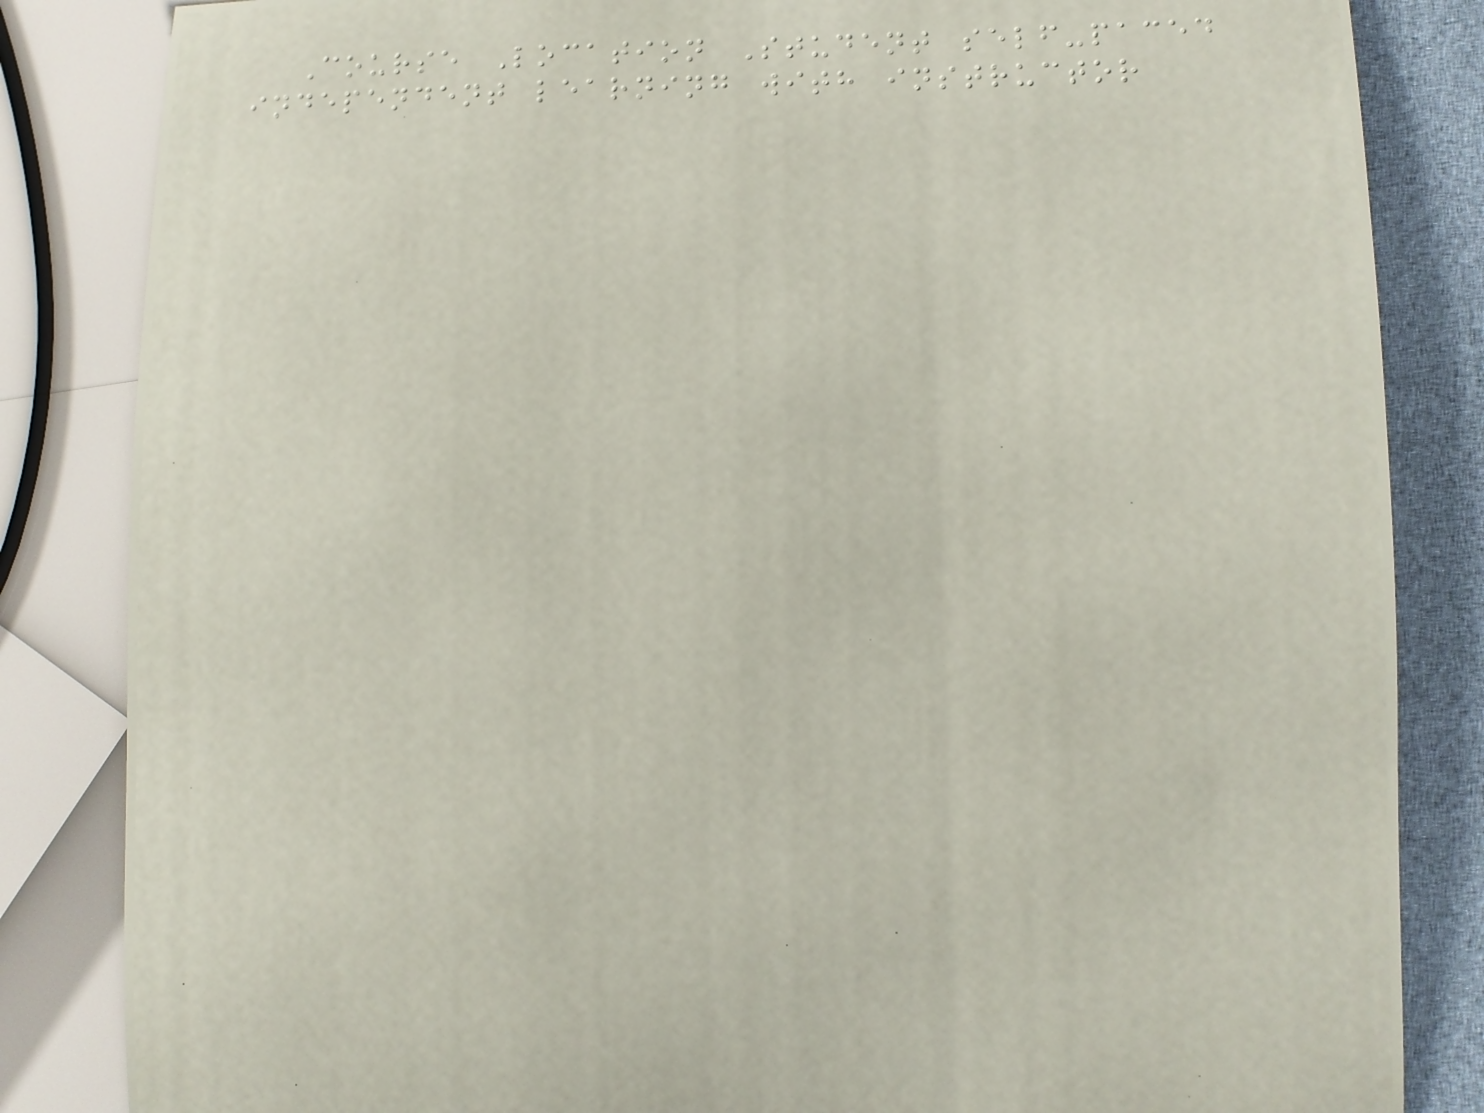Course Location Student self-paced
independent learning with instructor
